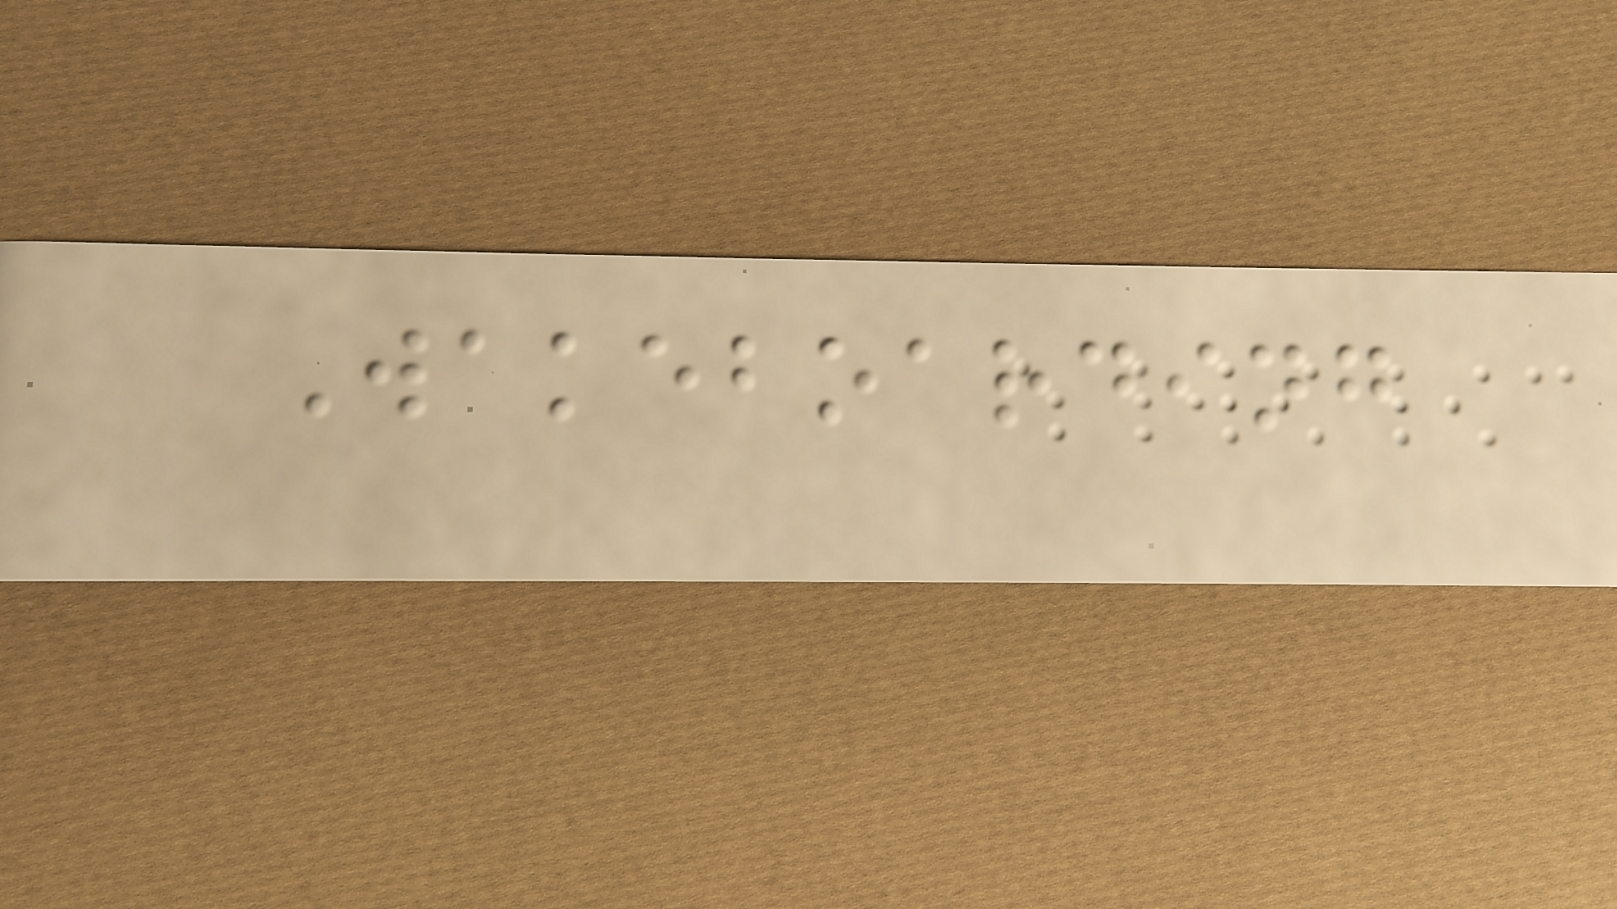Wakeboarding
